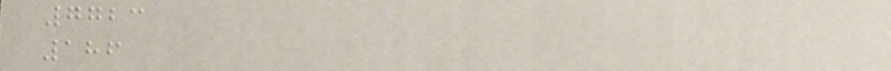7723
186
